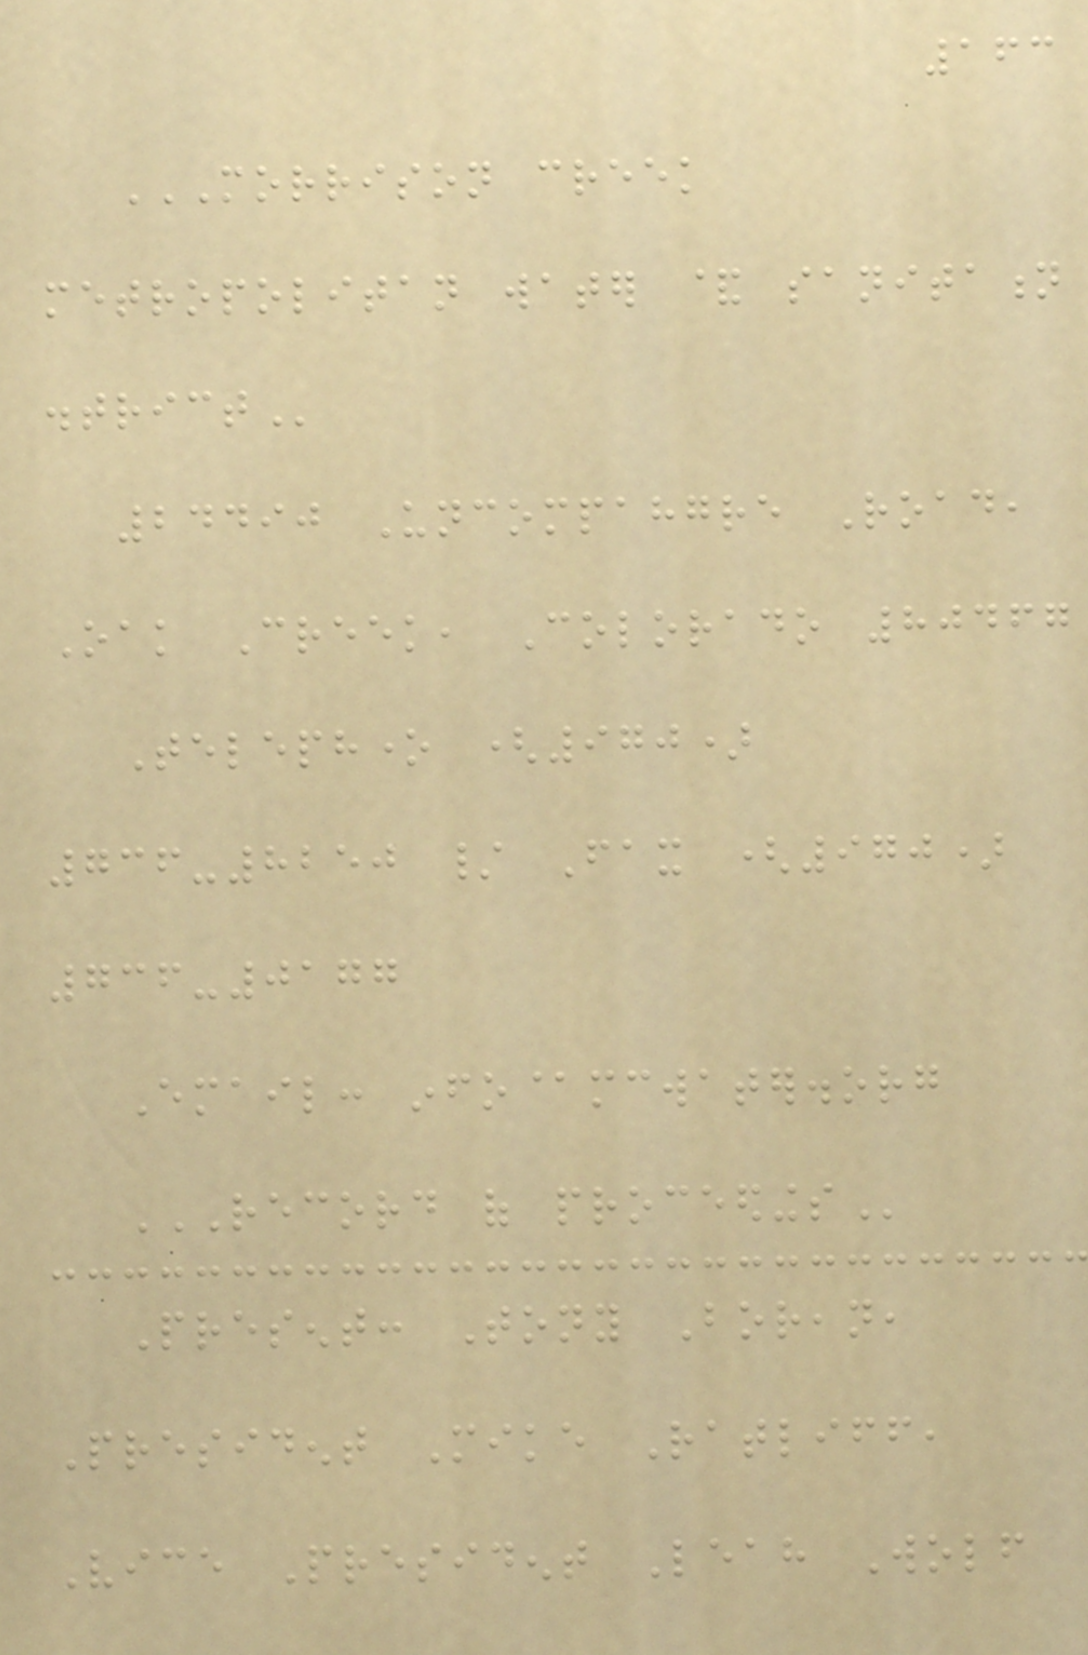163
MORRISON CREEK
METROPOLITAN WATER & SANITATION
DISTRICT
24490 Uncompahgre Road,
Oak Creek, Colorado 80467
Telephone (970)
736-8250 / Fax (970)
736-0177
Email: info@mcwater.org
RECORD OF PROCEEDINGS
Present: Tony Borean,
President Mike Ratliff,
Vice President Leah Wolf
